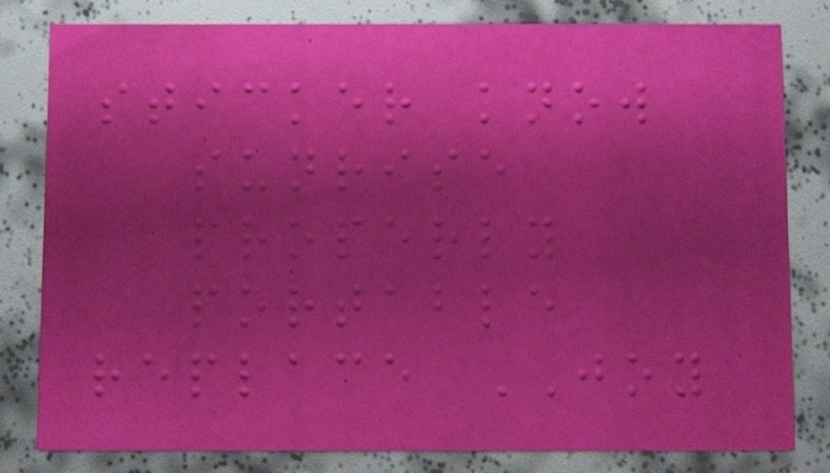sticker know
sunrise
properly
portable
replace JOY
